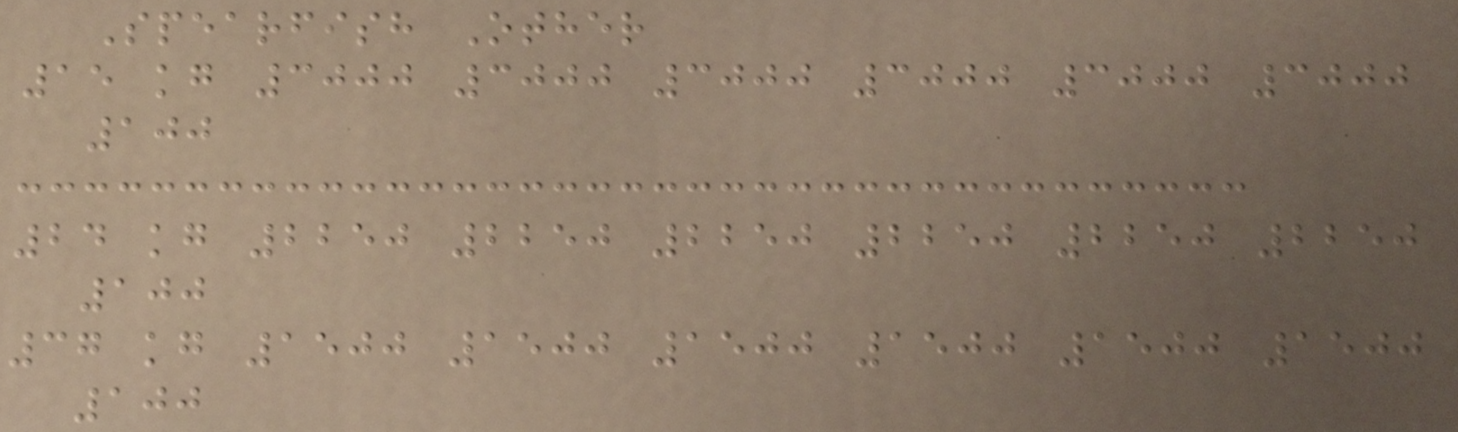Spearfish Other
15 kg 3000 3000 3000 3000 3000 3000
100
24 kg 2250 2250 2250 2250 2250 2250
100
37 kg 1500 1500 1500 1500 1500 1500
100
